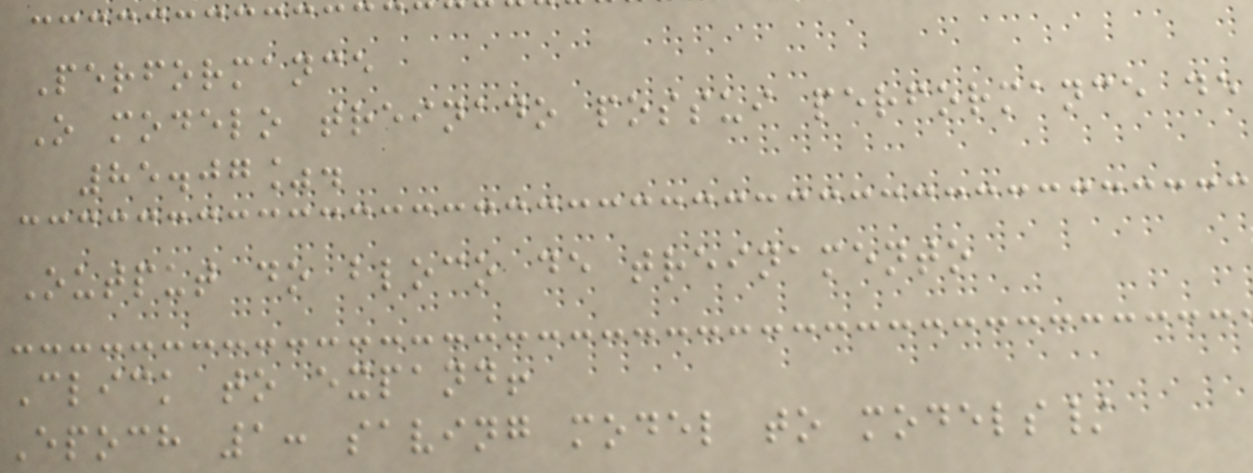Performance
O modelo treinado possui performance de
85.07%.
Output do bloco de treinamento
Click to expand!
Epoch 1: saving model to models/
